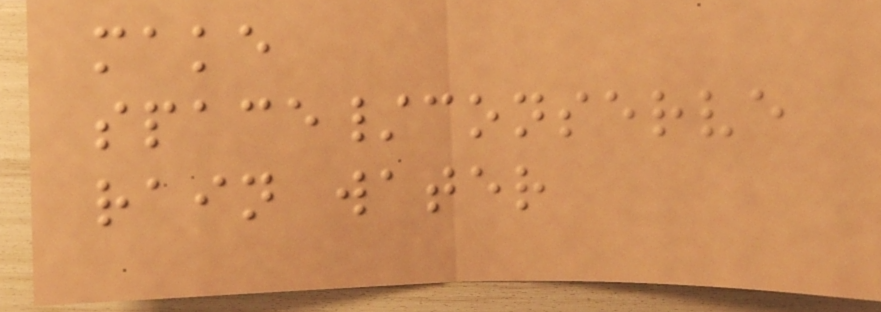make
space/conserve
rain water
